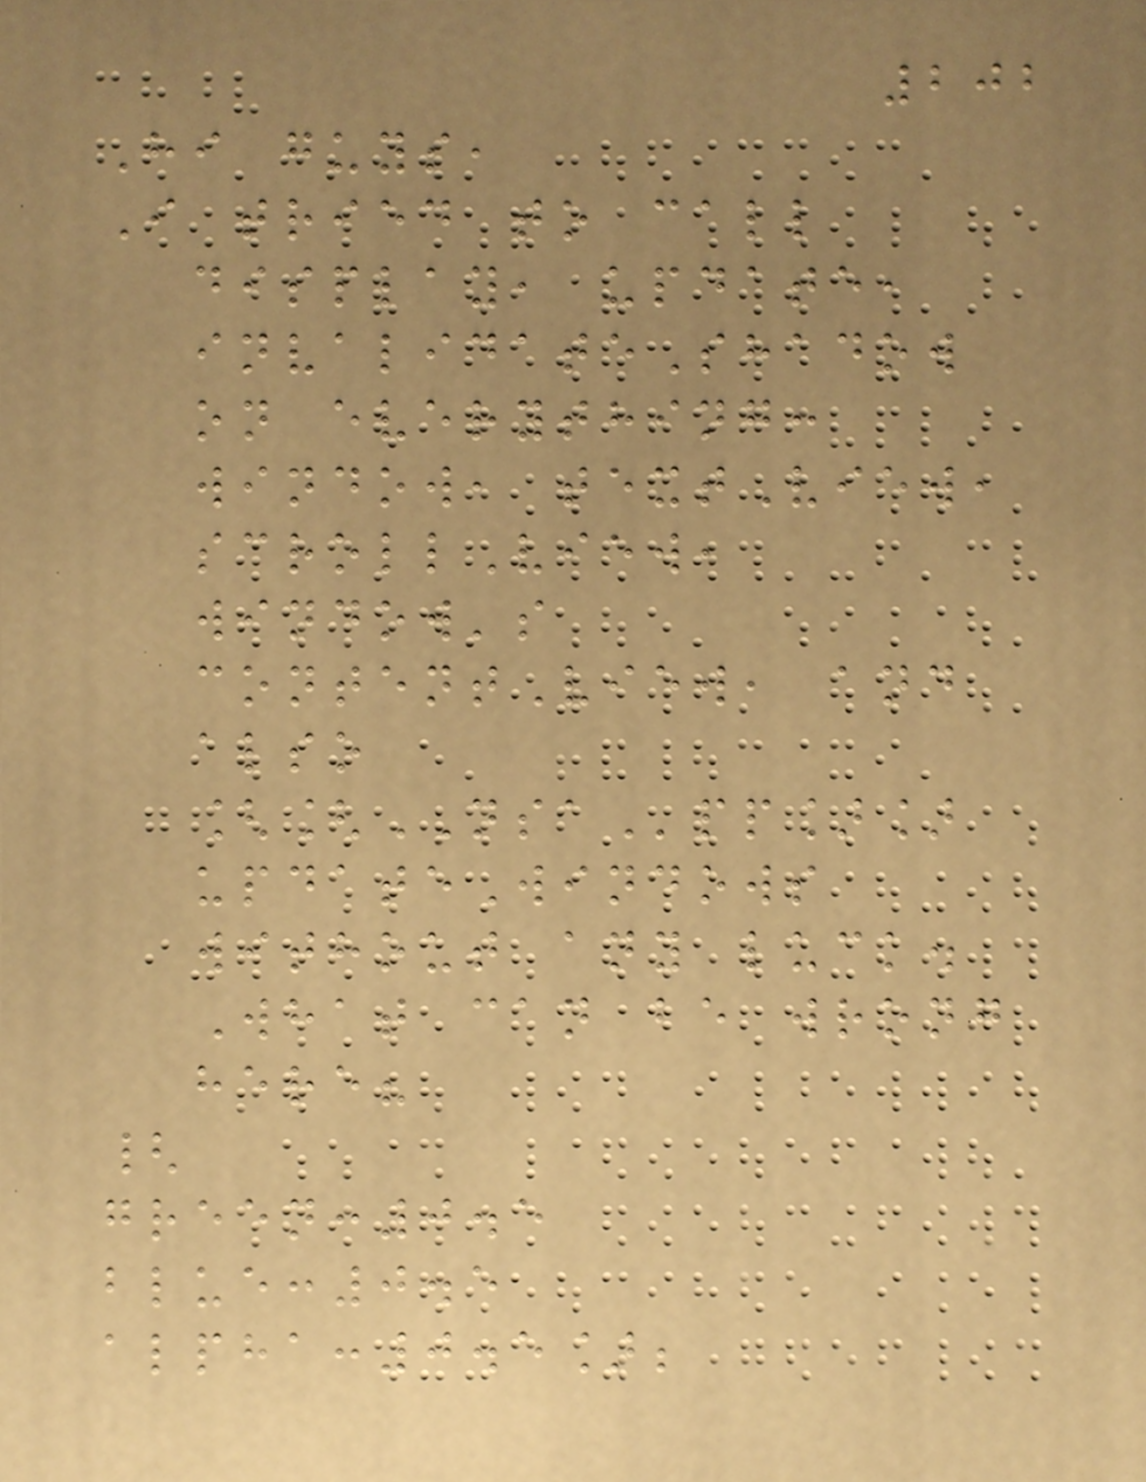202
Hi guys,
I tried to call
display, update,
invalidateShadow
on everything:
window, textView,
scrollView,
window's
contentView, and
also
[[NSApp]]
updateWindows
without any luck.
What can be wrong
here?
{
green:0.5
blue:0.5
alpha:0.5];
